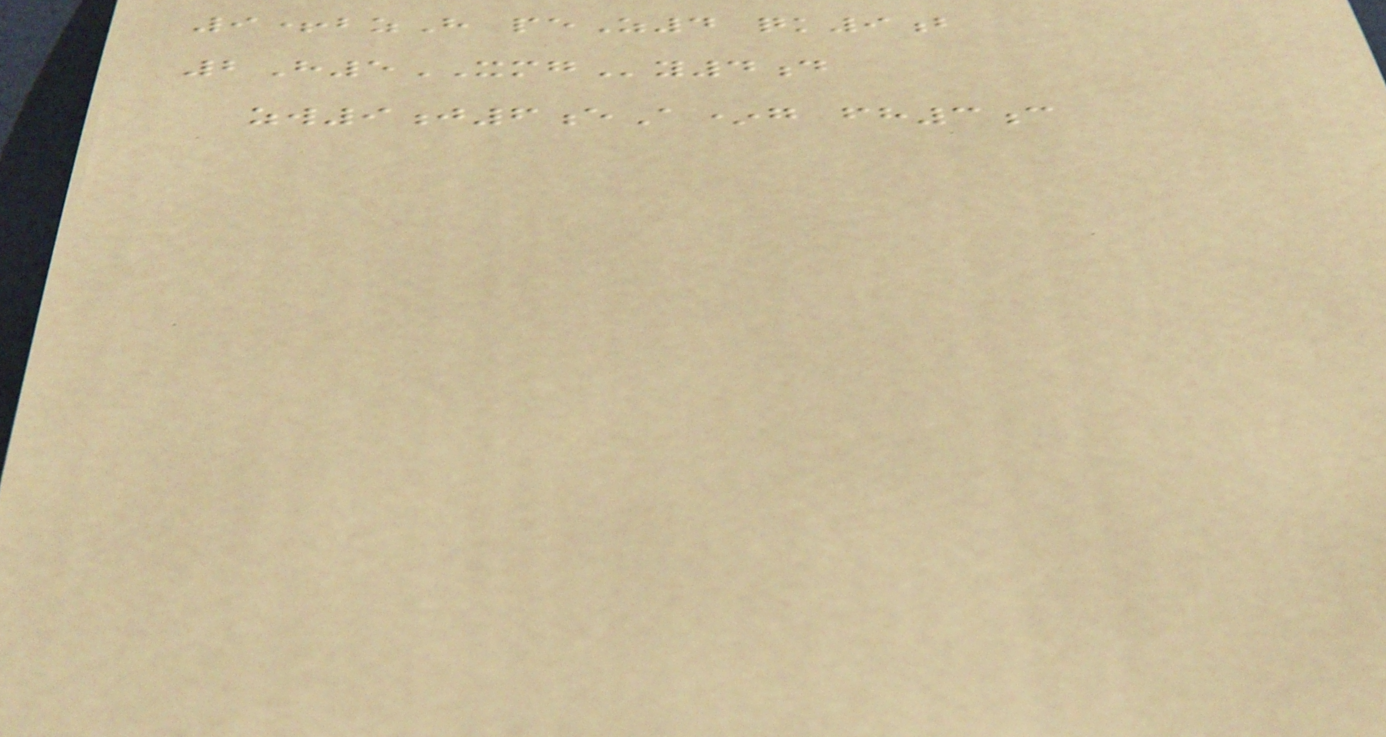9+bzH peZ4 qk9b
2H5XMGy4d
zw9j6eA*g fh3c
